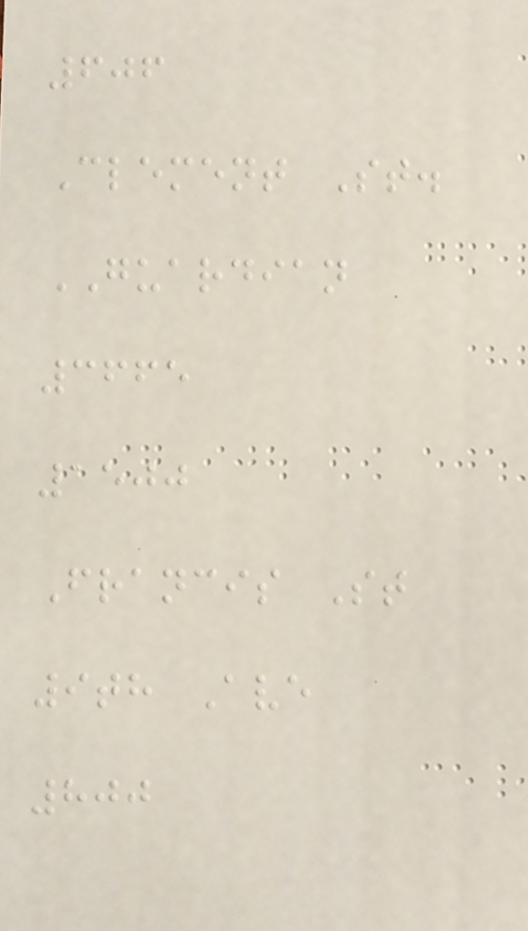606
Clement St.
GUARDIAN
3665
1500
Francis St
9th Ave
800
